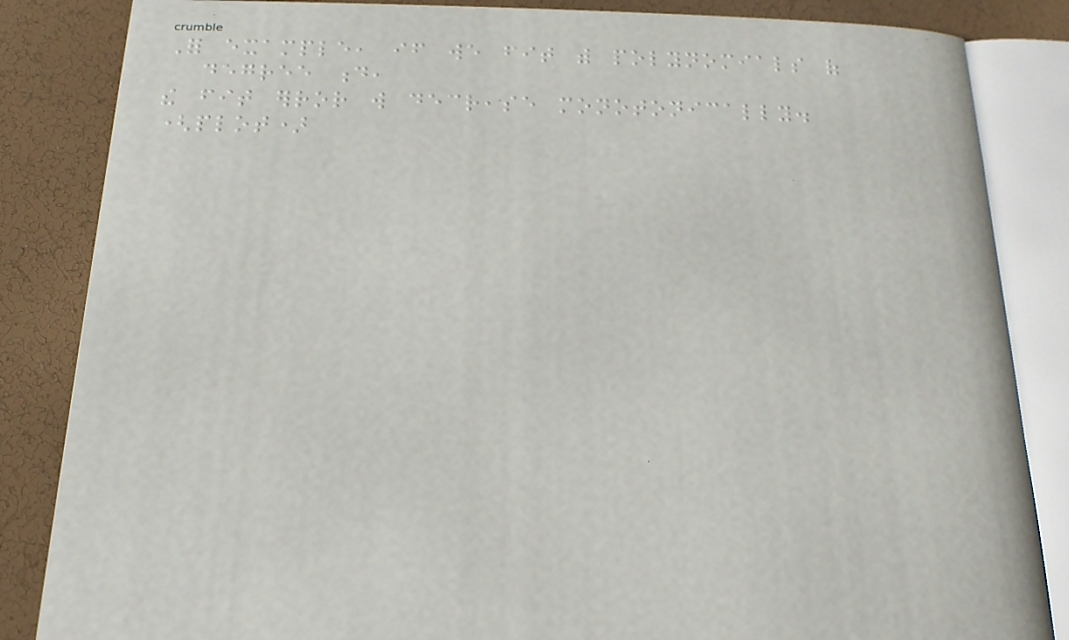For example, if we fit with polynomials of
degree d,
the fit error will decrease monotonically.
(plot)
